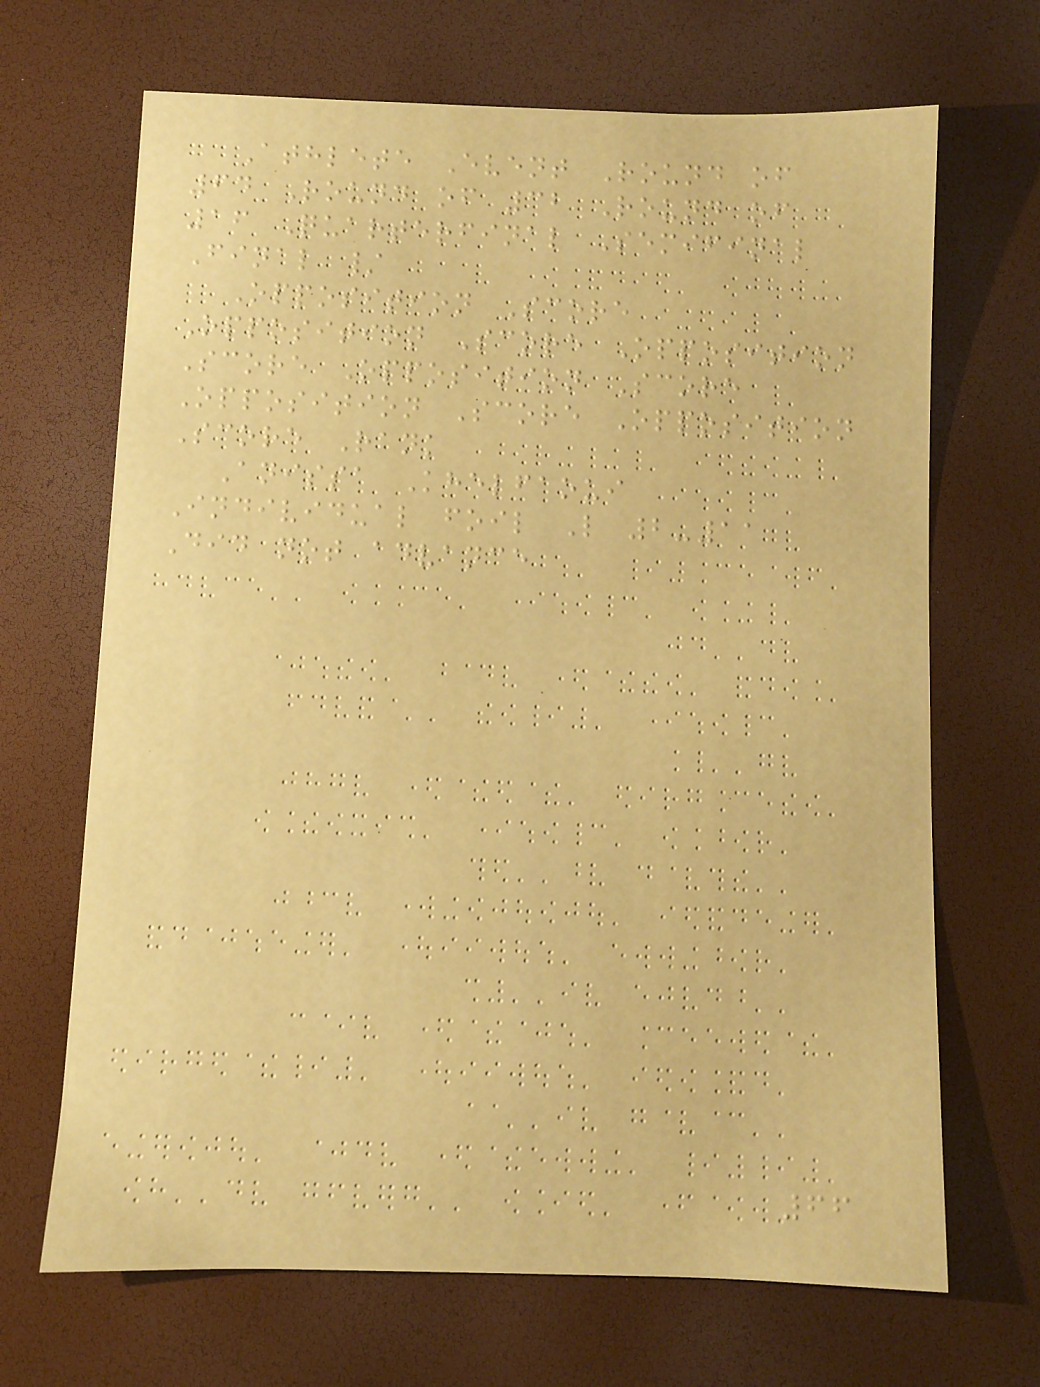Athlete Event Round of
64 Round of 32 Round of
16 Quarterfinal Semifinal
Final /
Opposition Score
Opposition Score Opposition
Score Opposition Score
Opposition Score Opposition
Score Rank
Anissa Khelfaoui
Individual foil L 2-11
Did not advance
66
